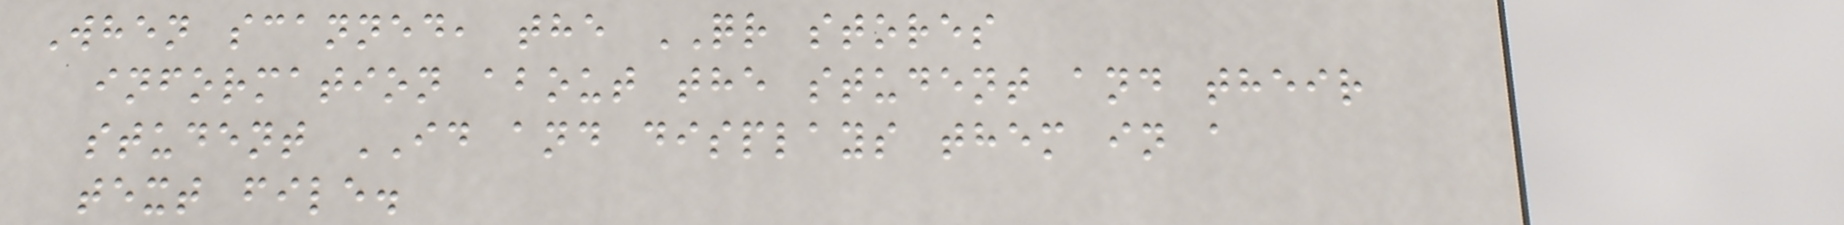When scanned, the QR stores
information about the student and their
student ID and displays them in a
text file.
